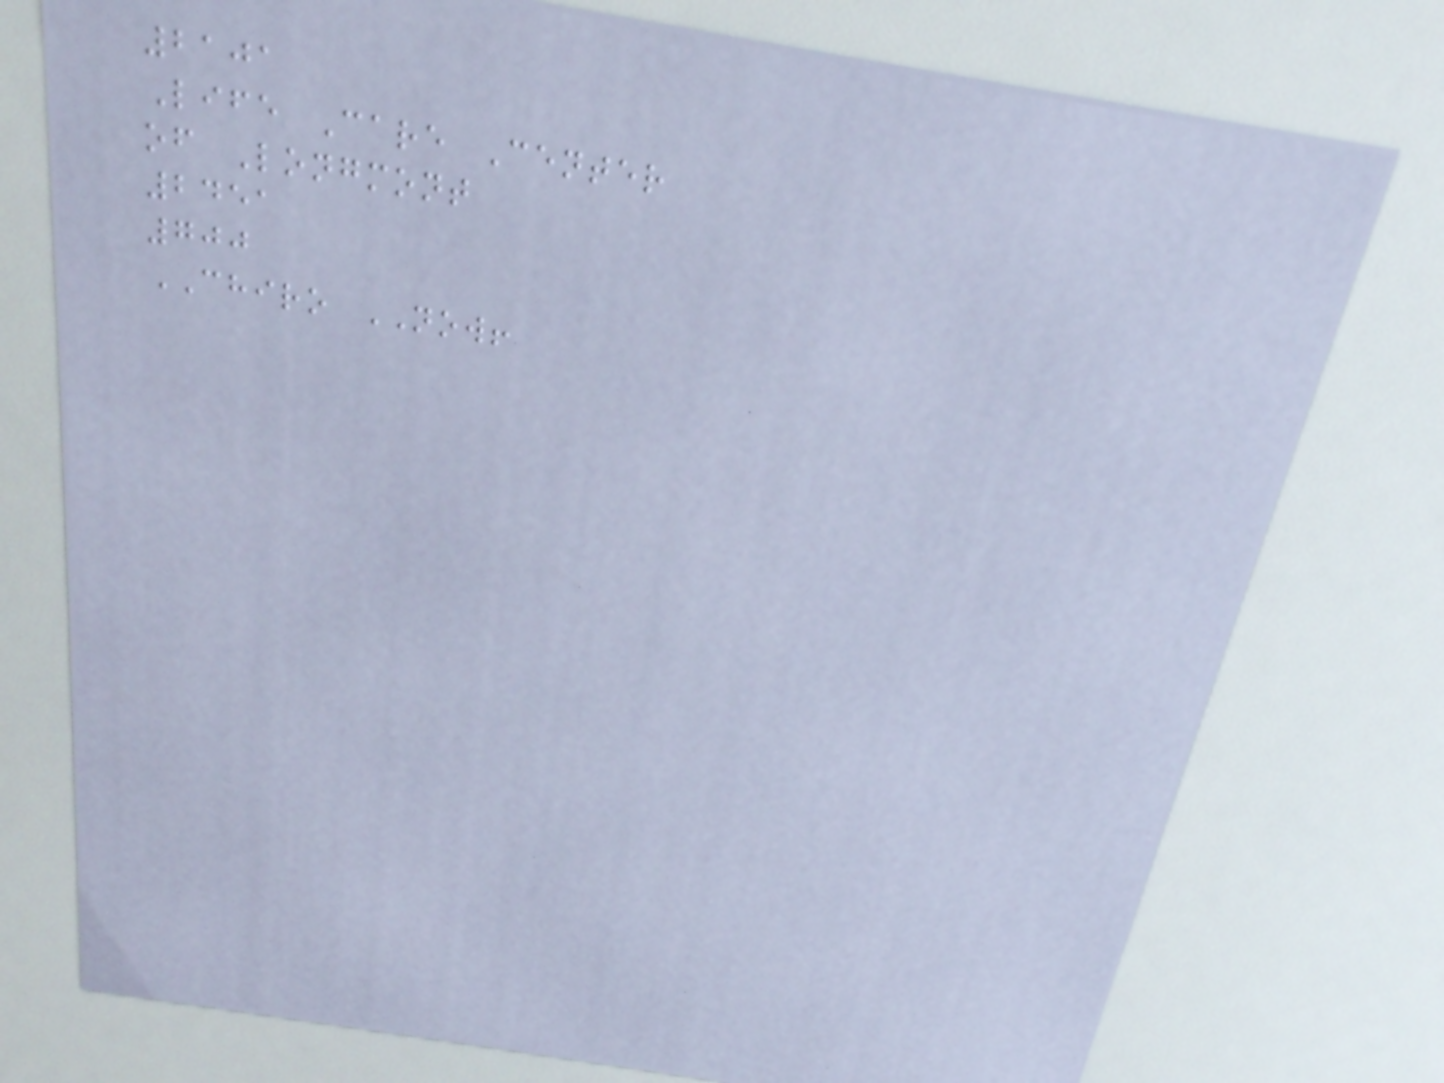2101
Life Care Center
of Longmont
2451
700
CHIRO NOW!
